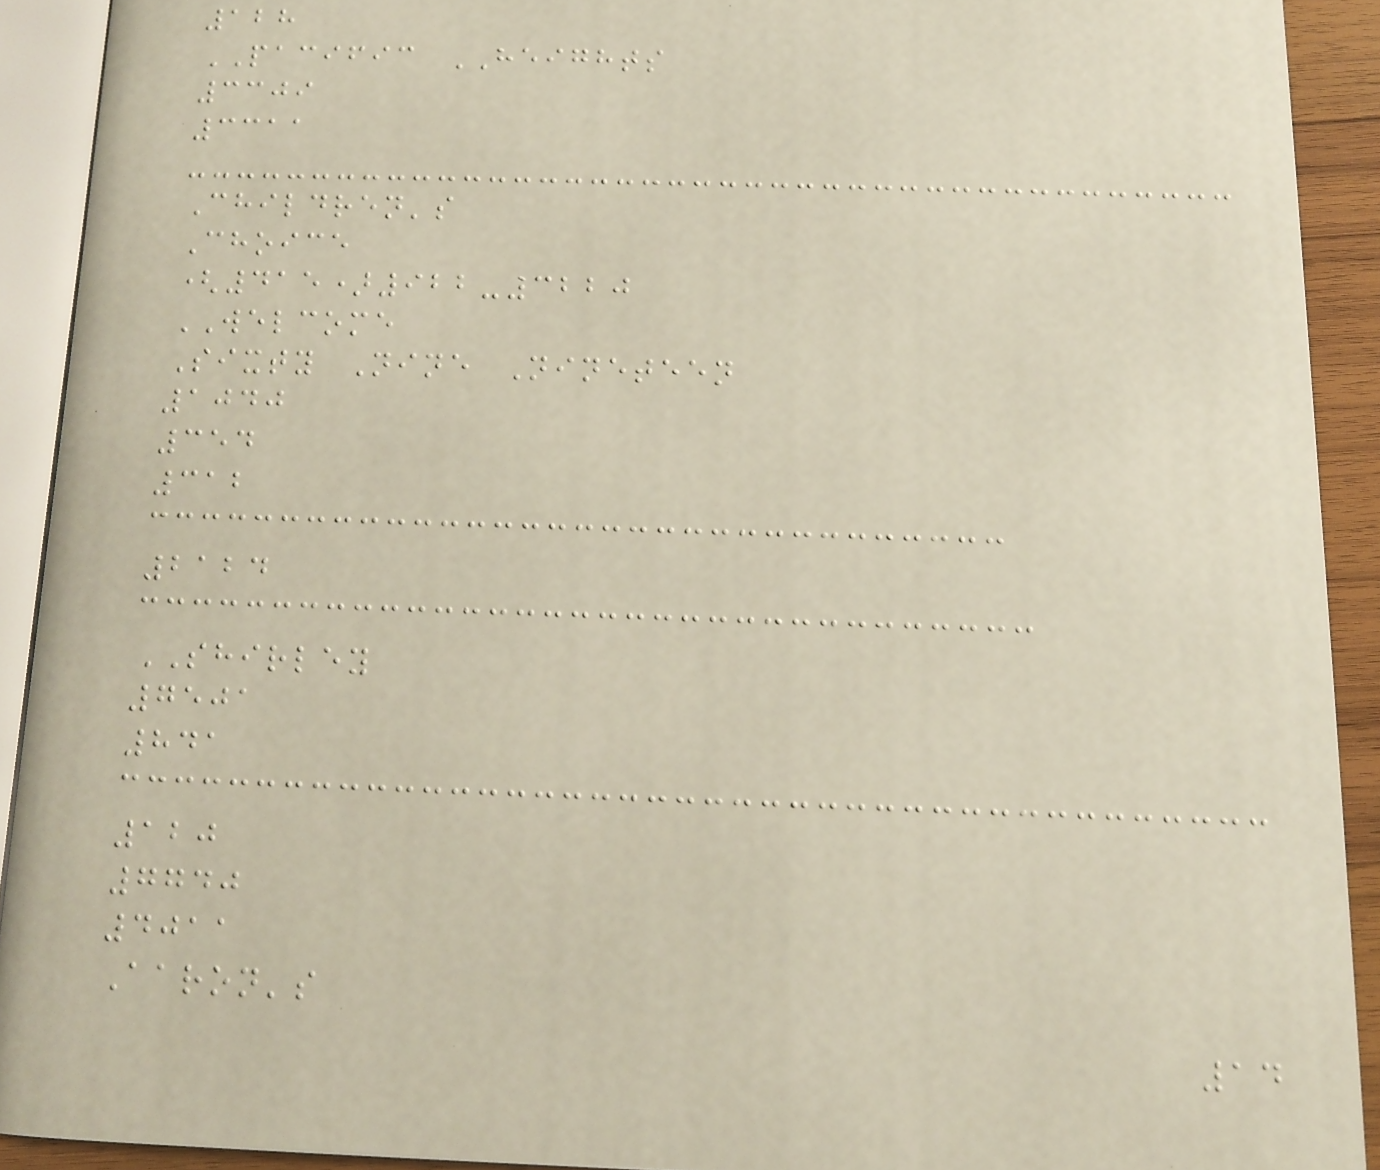128
PACIFIC HEIGHTS
3309
3311
Children's
Choice
(415)922-3220
WELCOME
Sixty Nine Nineteen
1040
354
312
2124
SHIRLEY
7501
841
120
7740
4011
Aaron's
14
